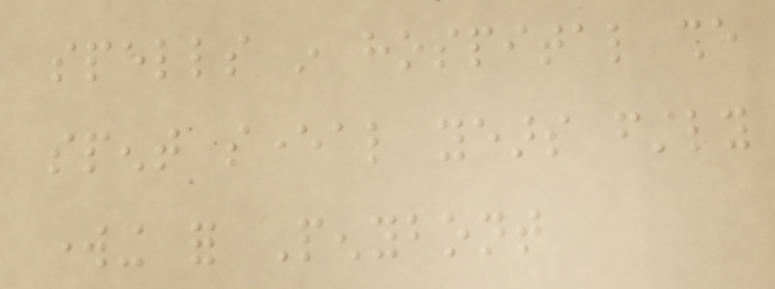spells in hospital she
spent several years firstly
working for Penybont
